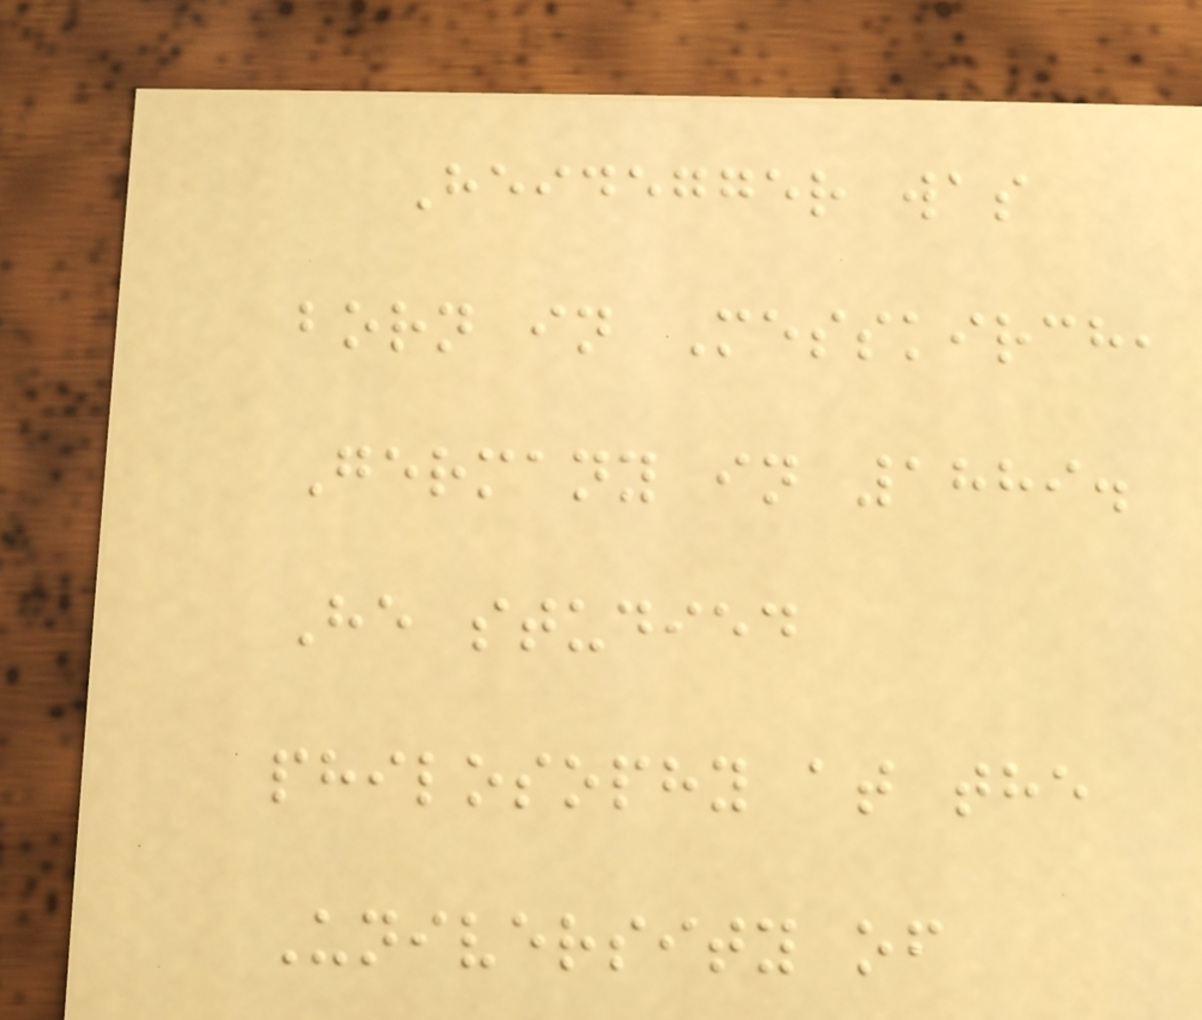Heidegger was
born in Messkirch,
Germany in 1889.
He studied
philosophy at the
University of
